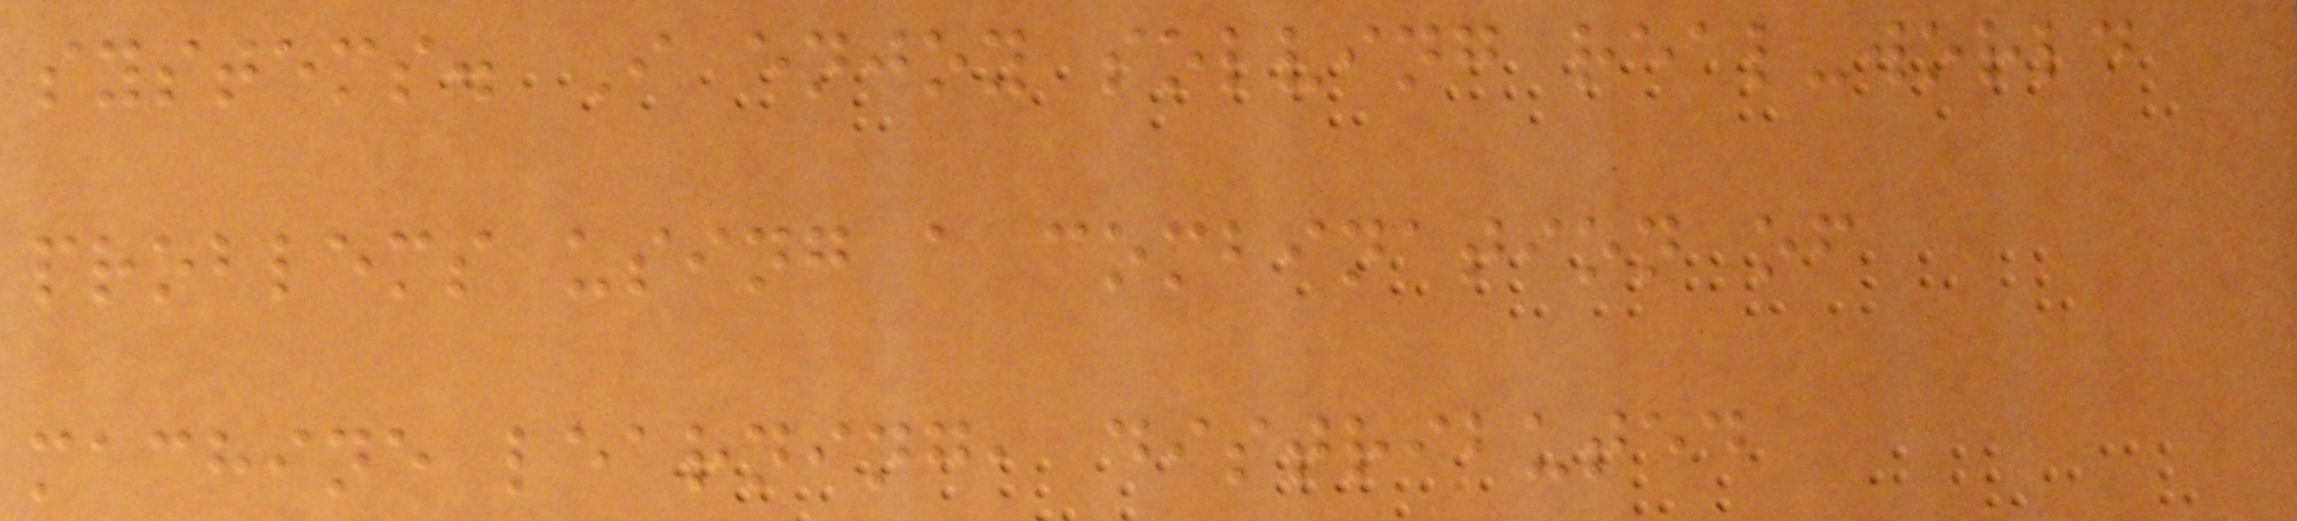systems. I enjoy solving real-world
problems using a combination of
machine learning, distributed
